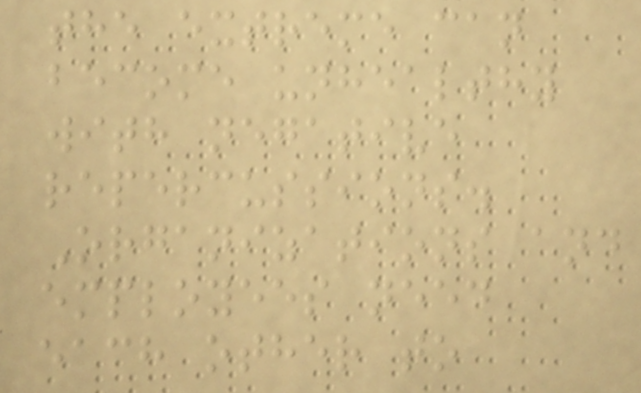the extreme can
become unhealthy
with negative
repercussions.
Organizations and
employees need
each other to
